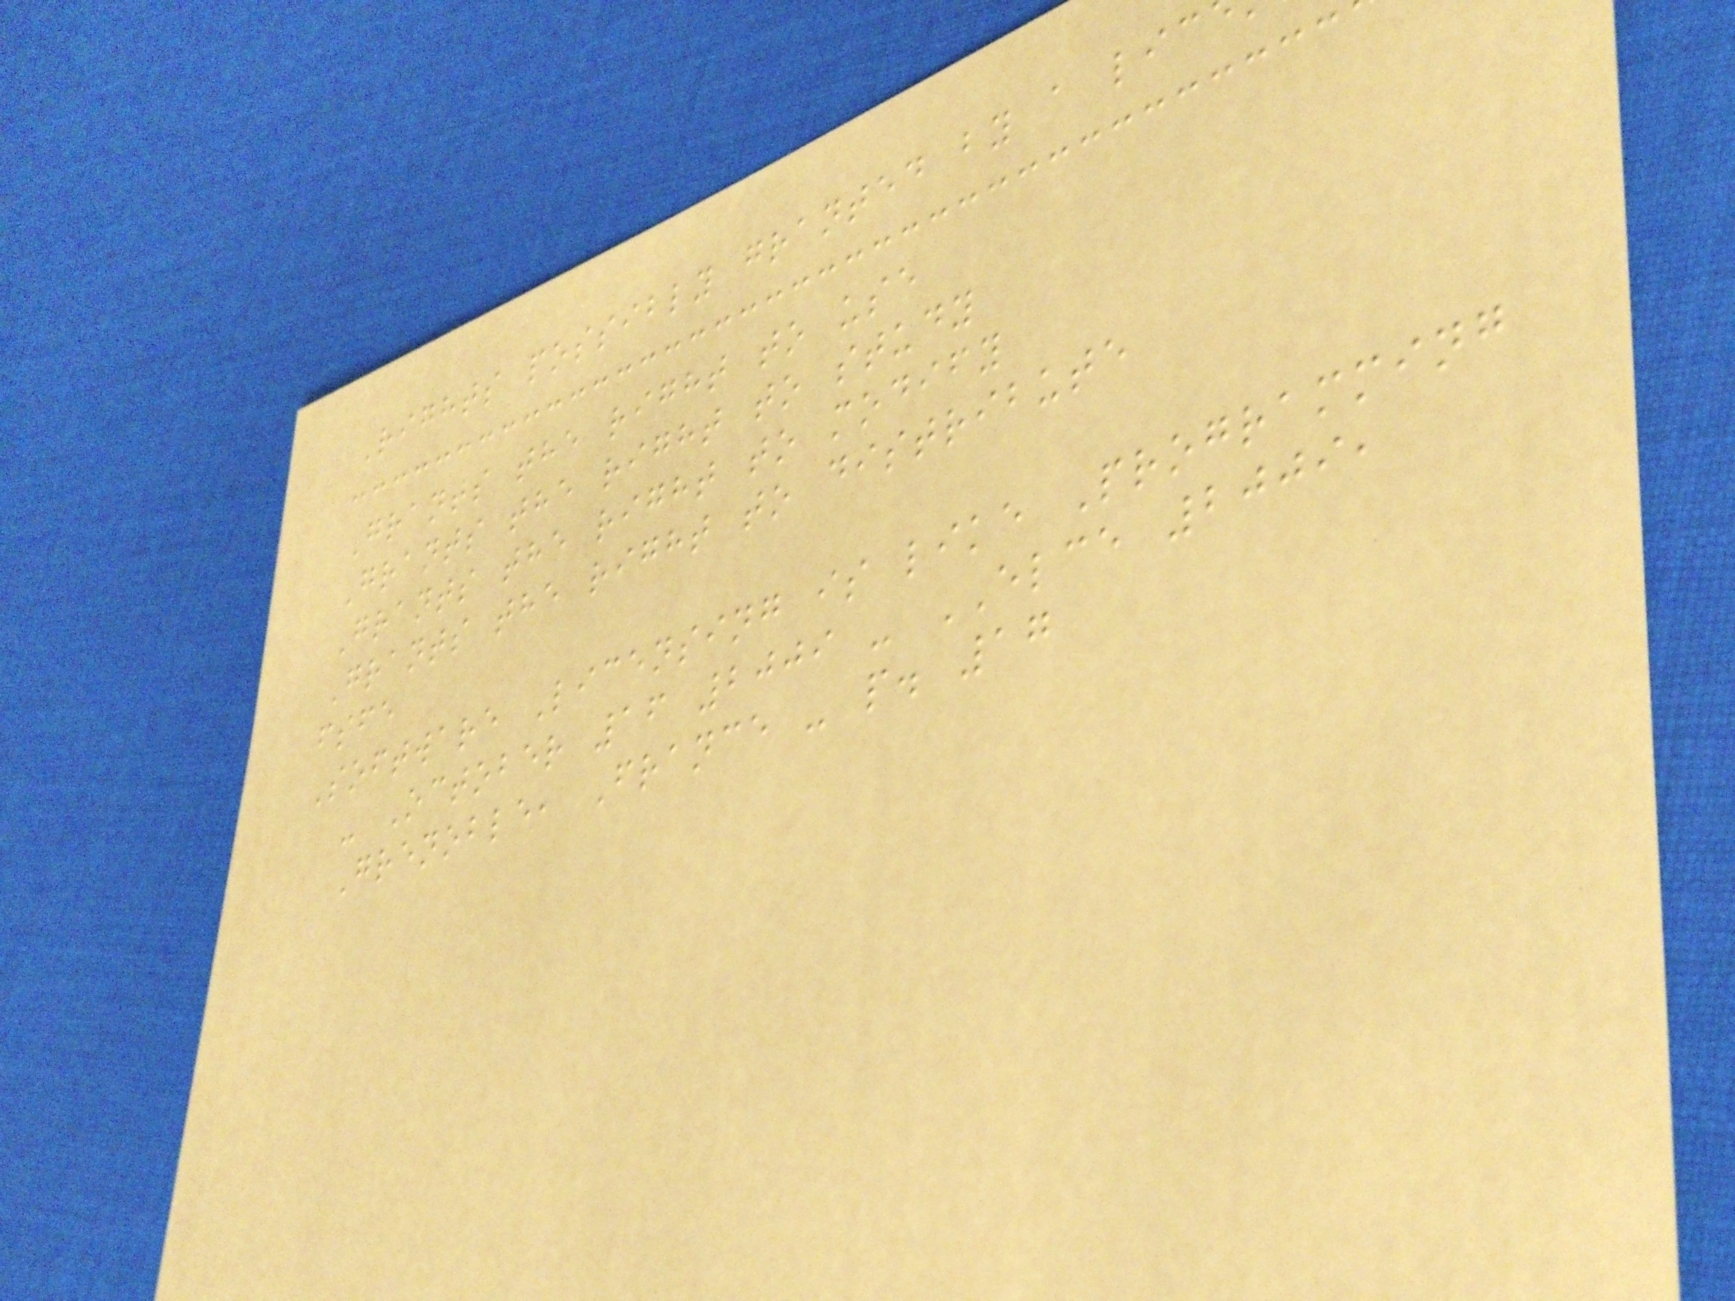Rights possibly granted by a lic
Grants the right to use
Grants the right to study
Grants the right to modify
Grants the right to distribute
fsfe
Software Licensing is like Programming
- October 16 2009 - ELCE 2009,
Grenoble, France - p. 17
